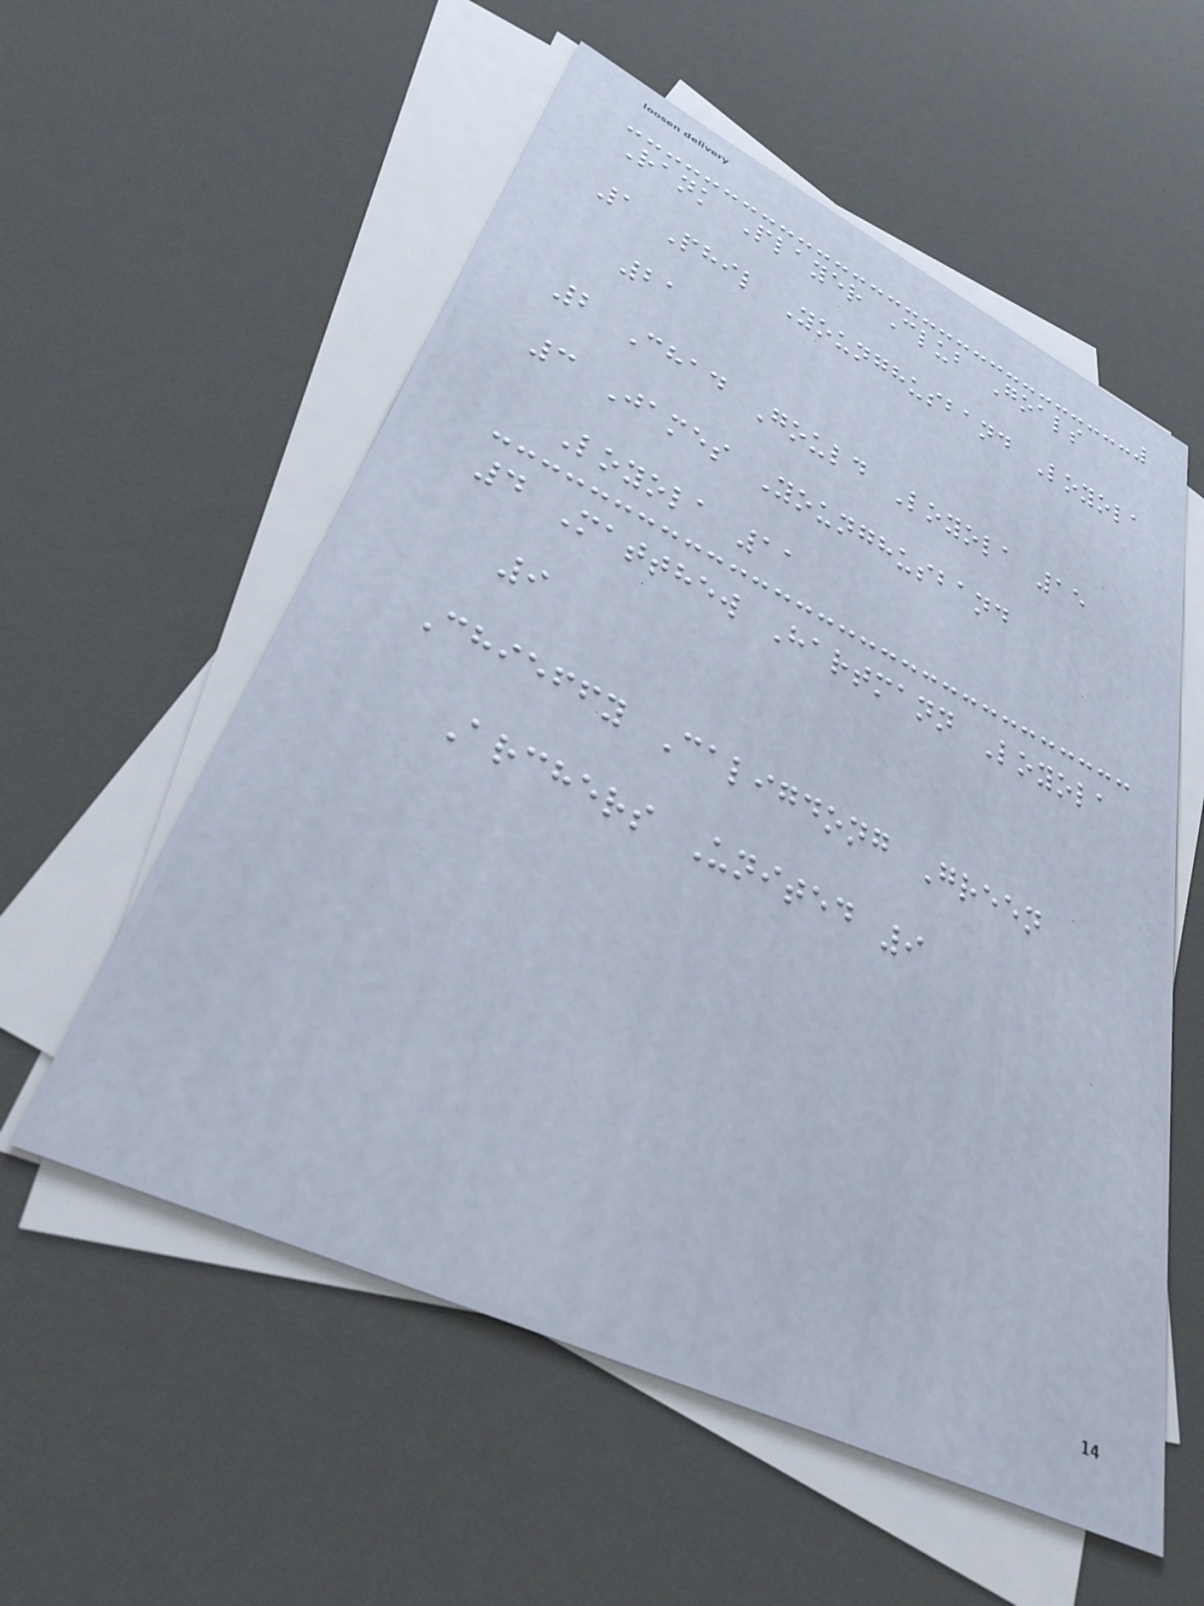Rank Player Club Goals
1 Phil Younghusband Loyola
21
2 Chad Gould Loyola 15
3 James Younghusband
Loyola 11
4 Matthew Hartmann Loyola
9
Chieffy Caligdong Green
Archers United 9
